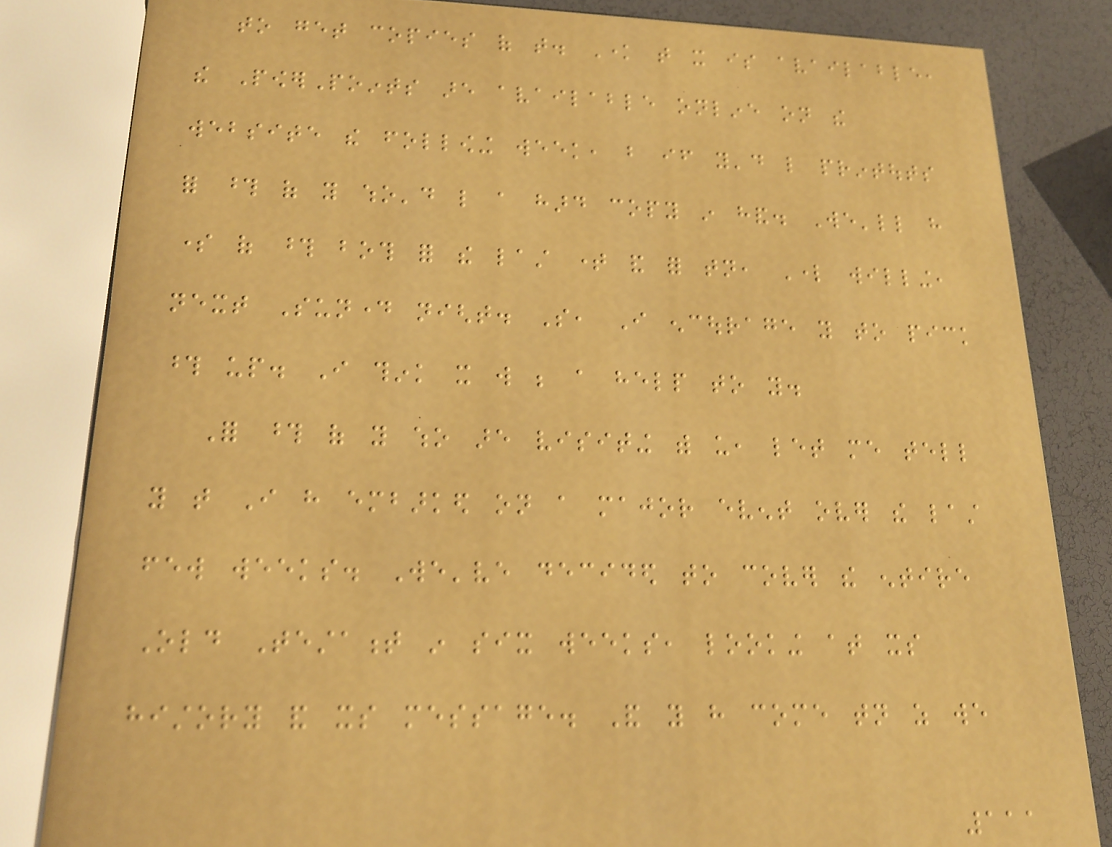to get copies of that. Know that it is available,
the PowerPoints are available online on the
website the following week, but if you'd like printouts
for those of you who'd like a hard copy in hand. We'll have
some of those both for the last time and for tonight, Lord willing,
next Sunday night. So, I encourage you to pick
those up. I think it will be a help to you.
For those of you who are visiting with us, let me tell
you that I have embarked on a major event over the last
few weeks. We've decided to cover the entire
Old Testament in six weeks, looking at its
history and its message. And you have come tonight as we
111
